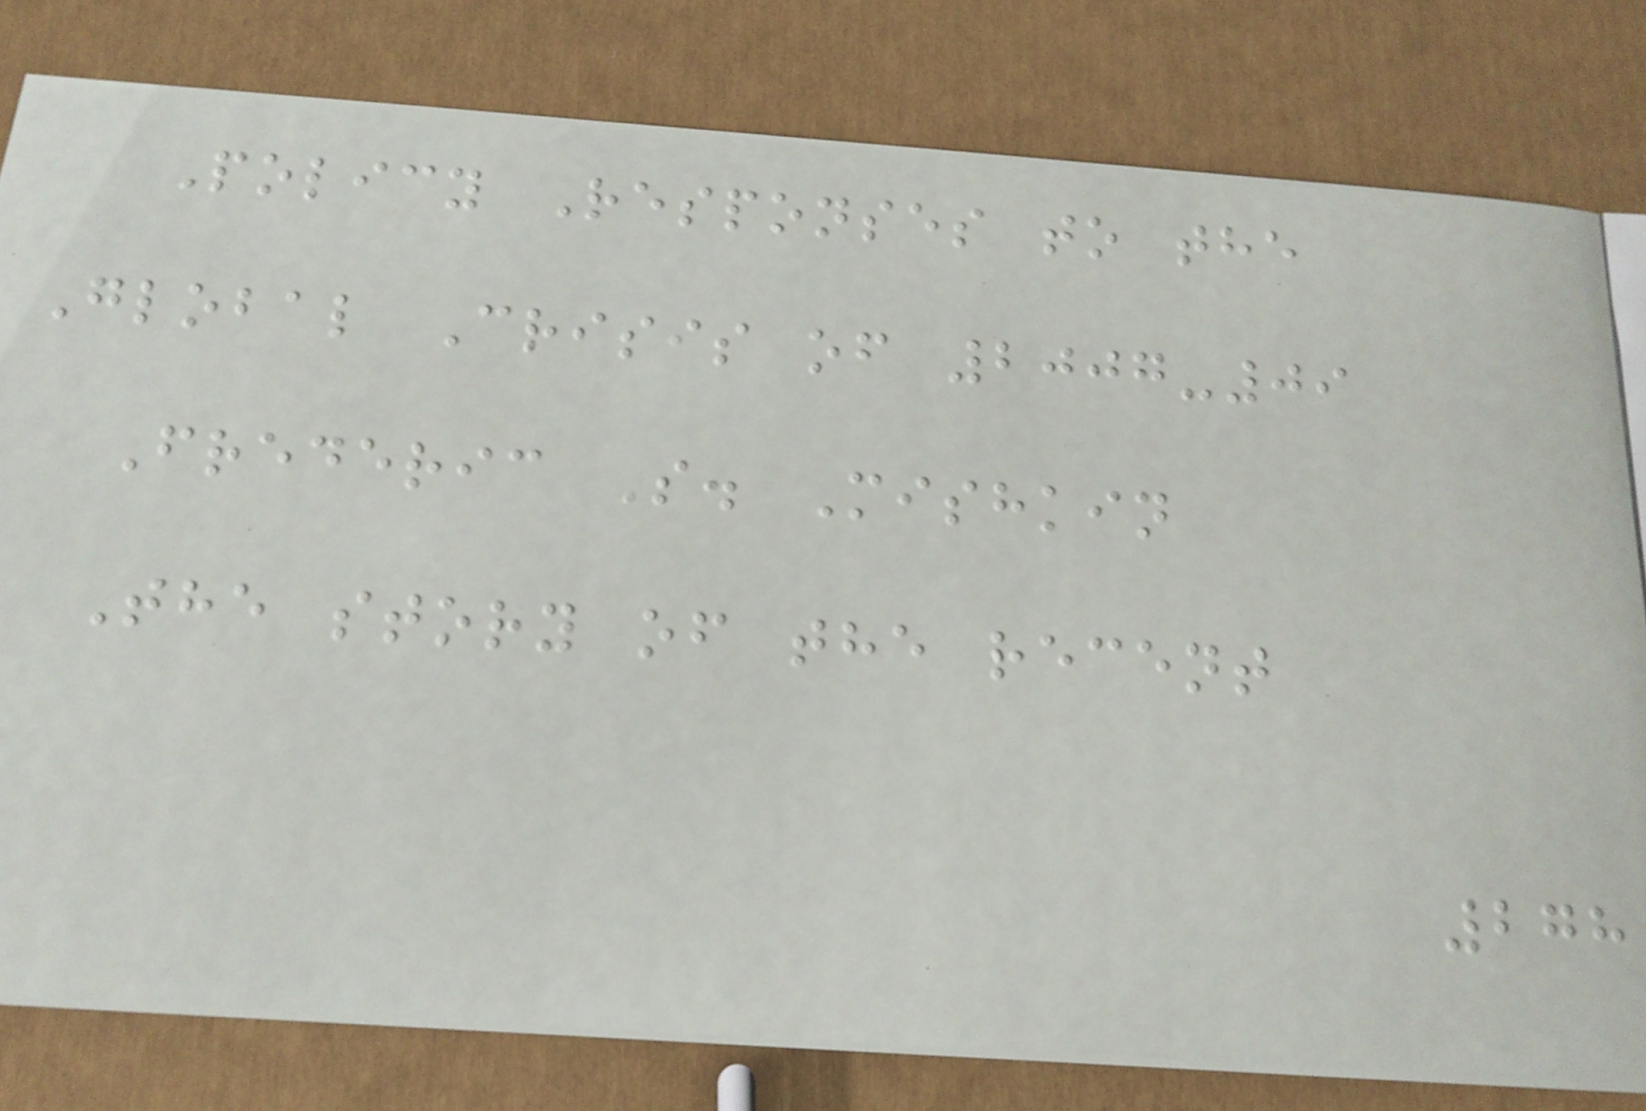Policy Responses to the
Global Crisis of 2007-09
Frederic S. Mishkin
The story of the recent
278
